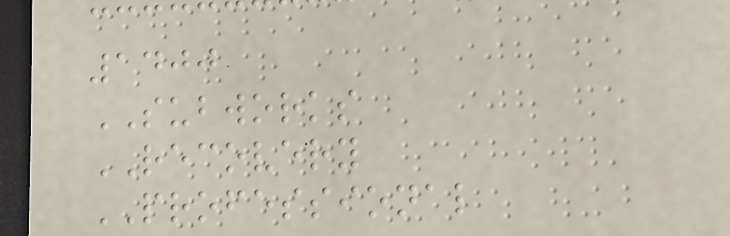1400
SUBWORKS
RECOVERY
PROFESSIONAL
